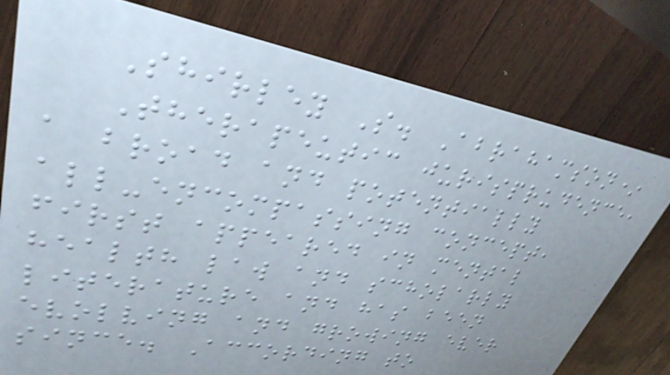Shirley S. Abrahamson*
Therapeutic jurisprudence,
a broad and potentially
all-encompassing concept,
first appeared in mental
health law and scholarly
literature and has been
evolving and growing ever
since. According to
